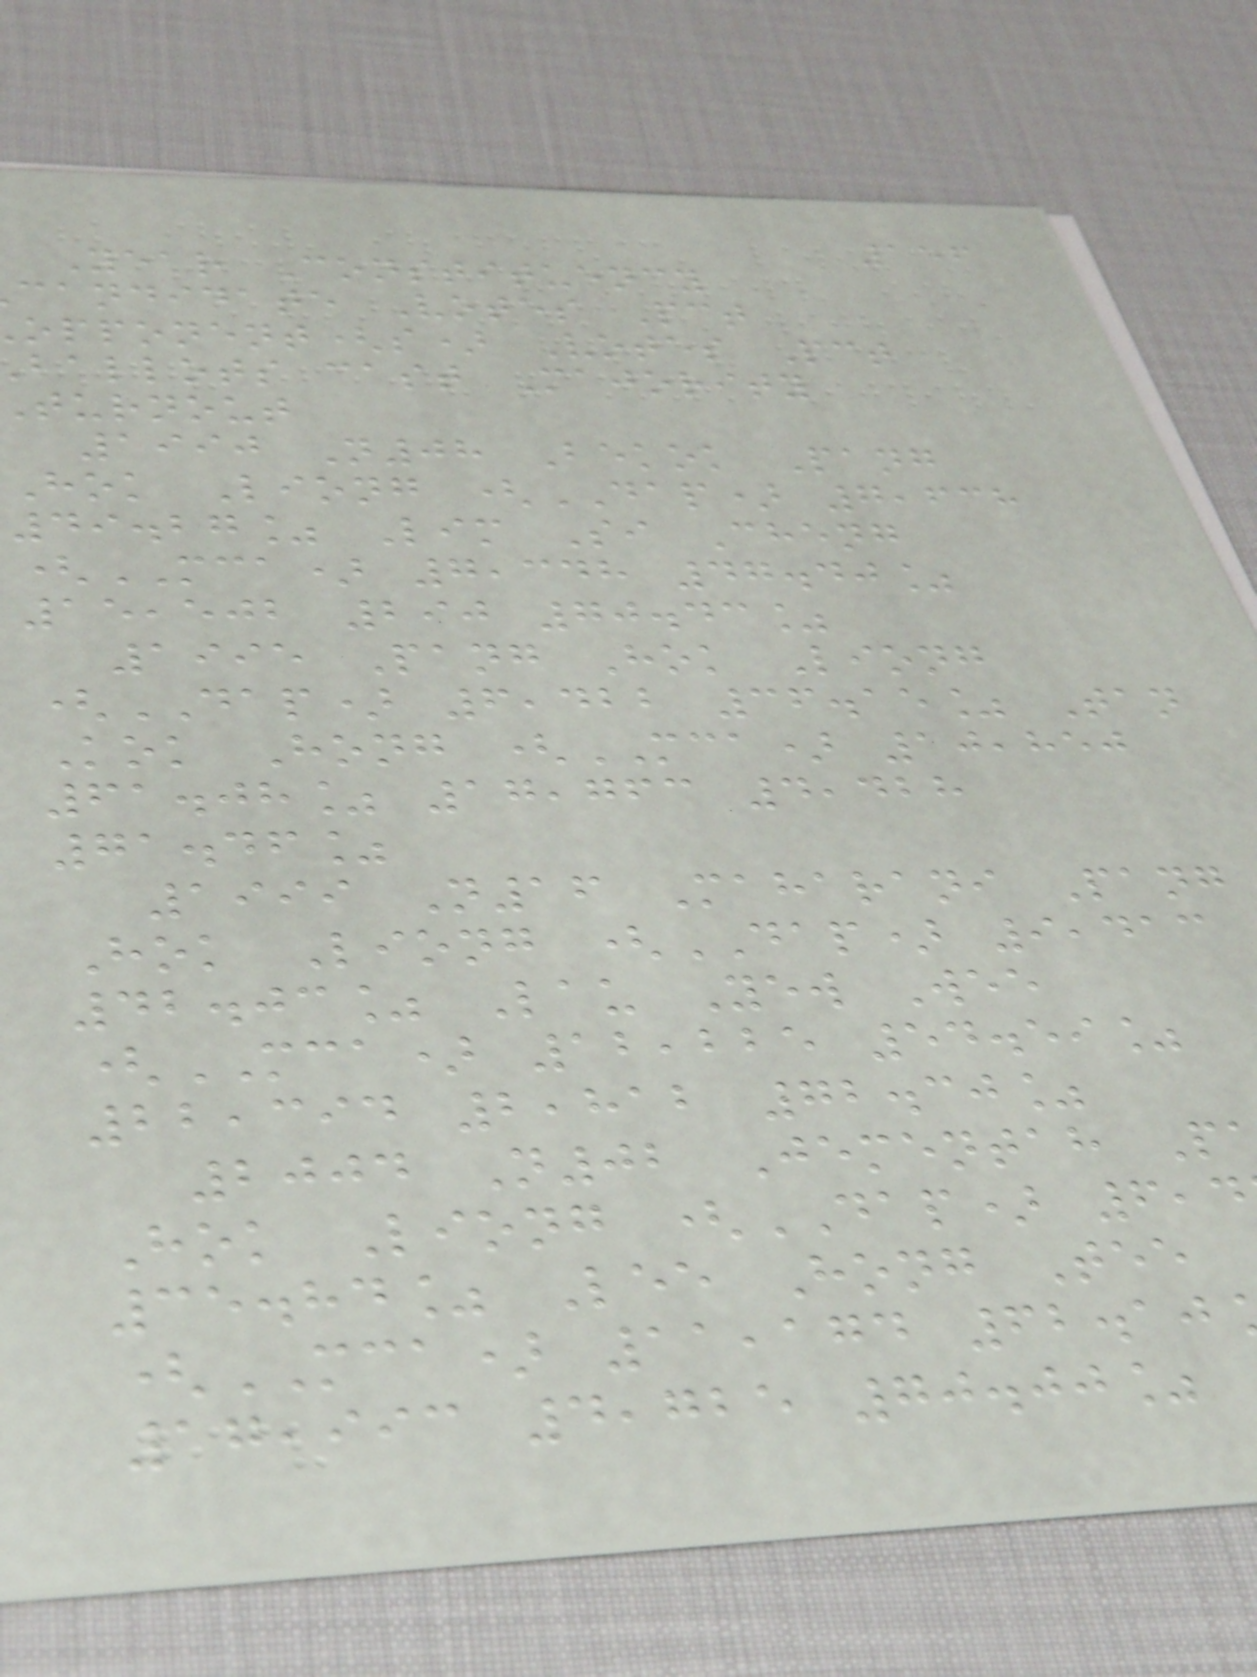156
Year Constituency
candidate Votes Pct
opponent(s) Votes Pct
ballots cast Majority
turnout
1990 N08 Bekok Pang
Hok Liong (DAP) 7,638
49.27% Lim Si Cheng
(MCA) 7,348 47.40%
15,502 290 70.43%
1995 Pang Hok Liong
(DAP) 6,422 36.15% Tan
Kok Hong (MCA) 10,850
61.08% 17,763 4,428
71.46%
1999 N16 Maharani Pang
Hok Liong (DAP) 9,413
42.03% Lau Yew Wee
(MCA) 12,225 54.59%
22,394 2,812 72.30%
2004 N02 Jementah P
Hok Liong (DAP) 6,4
35.84% Lee Hong Tee
(MCA) 11,174 62.10
17,993 4,725 70.00%
